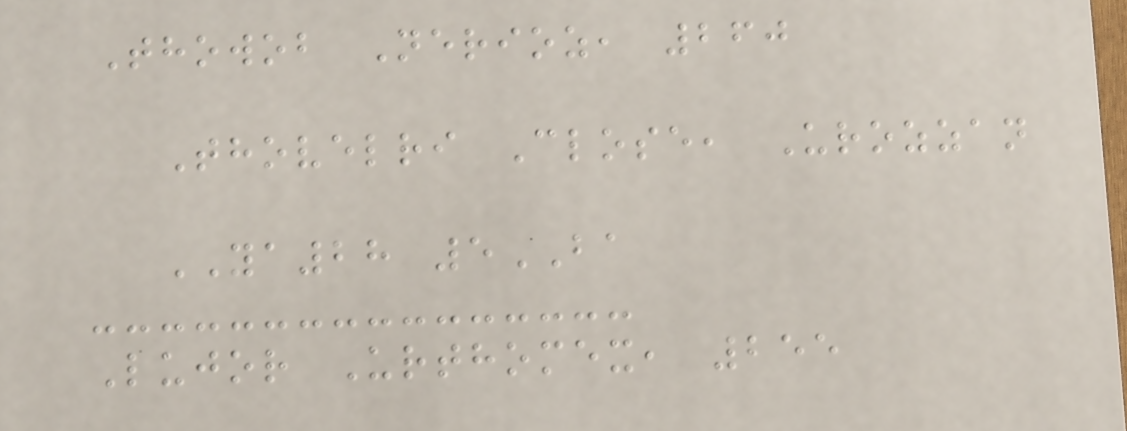Thowob Nerioz, 260
Thovelri Close, Urozzan
YA28 5BA
Lujor Urthomex, 255
